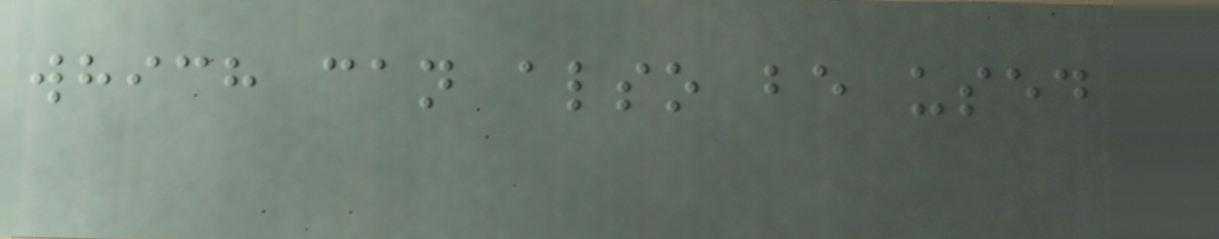which can also be used
